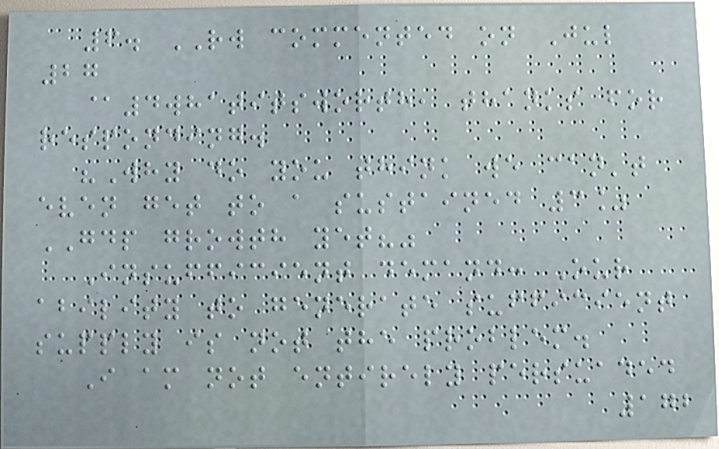6. RW commented on Jul
27
@4whatitsworth, thanks for
responding.
"Why do you think we can't
even get to a sustained 3%
GDP growth yet?"
Insufficient demand: Our
ability to generate sufficient
supply is not the problem.
I am not entirely persuaded
172
